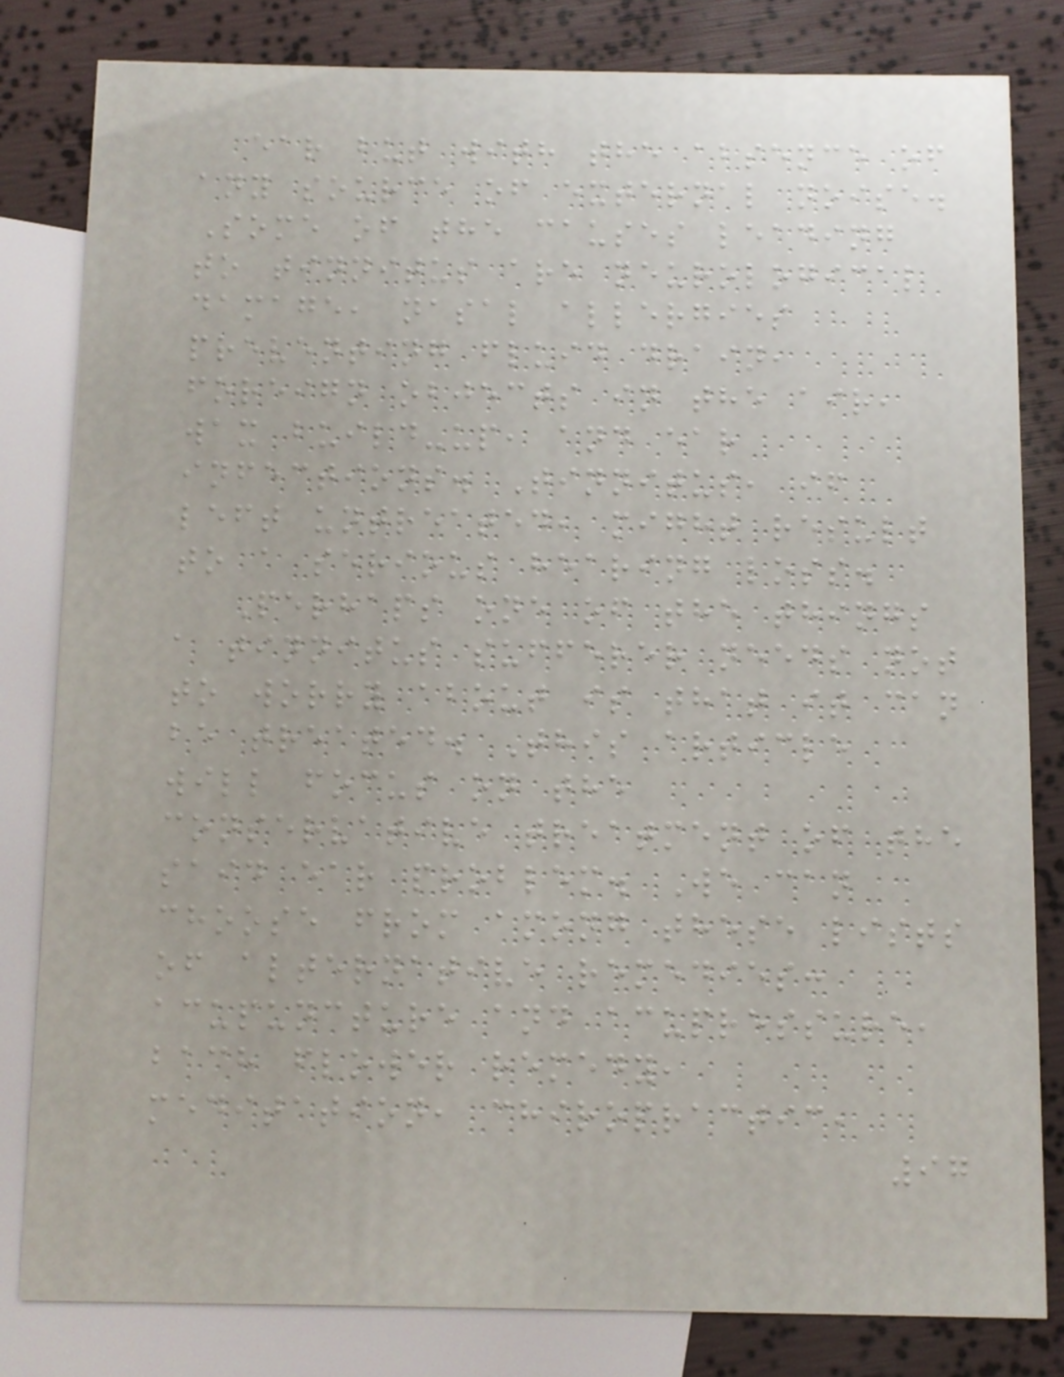ear but with the absence of
any source of external noise.
Some of the causes leading
to tinnitus are neurological
damage, nasal allergies
preventing fluid drain,
foreign objects in the air,
wax build-up, and ear
infections. Tinnitus, if
left untreated, might result
to a serious hearing loss.
Perhaps one of the things
a tinnitus sufferer needs not
to worry about is that it can
be treated. This article
will focus on the
conservative treatment of the
said ear problem. We can
choose from among these lists
of alternative remedies:
acupuncture and acupressure,
bach flower remedy,
meditation, chiropractic,
97
